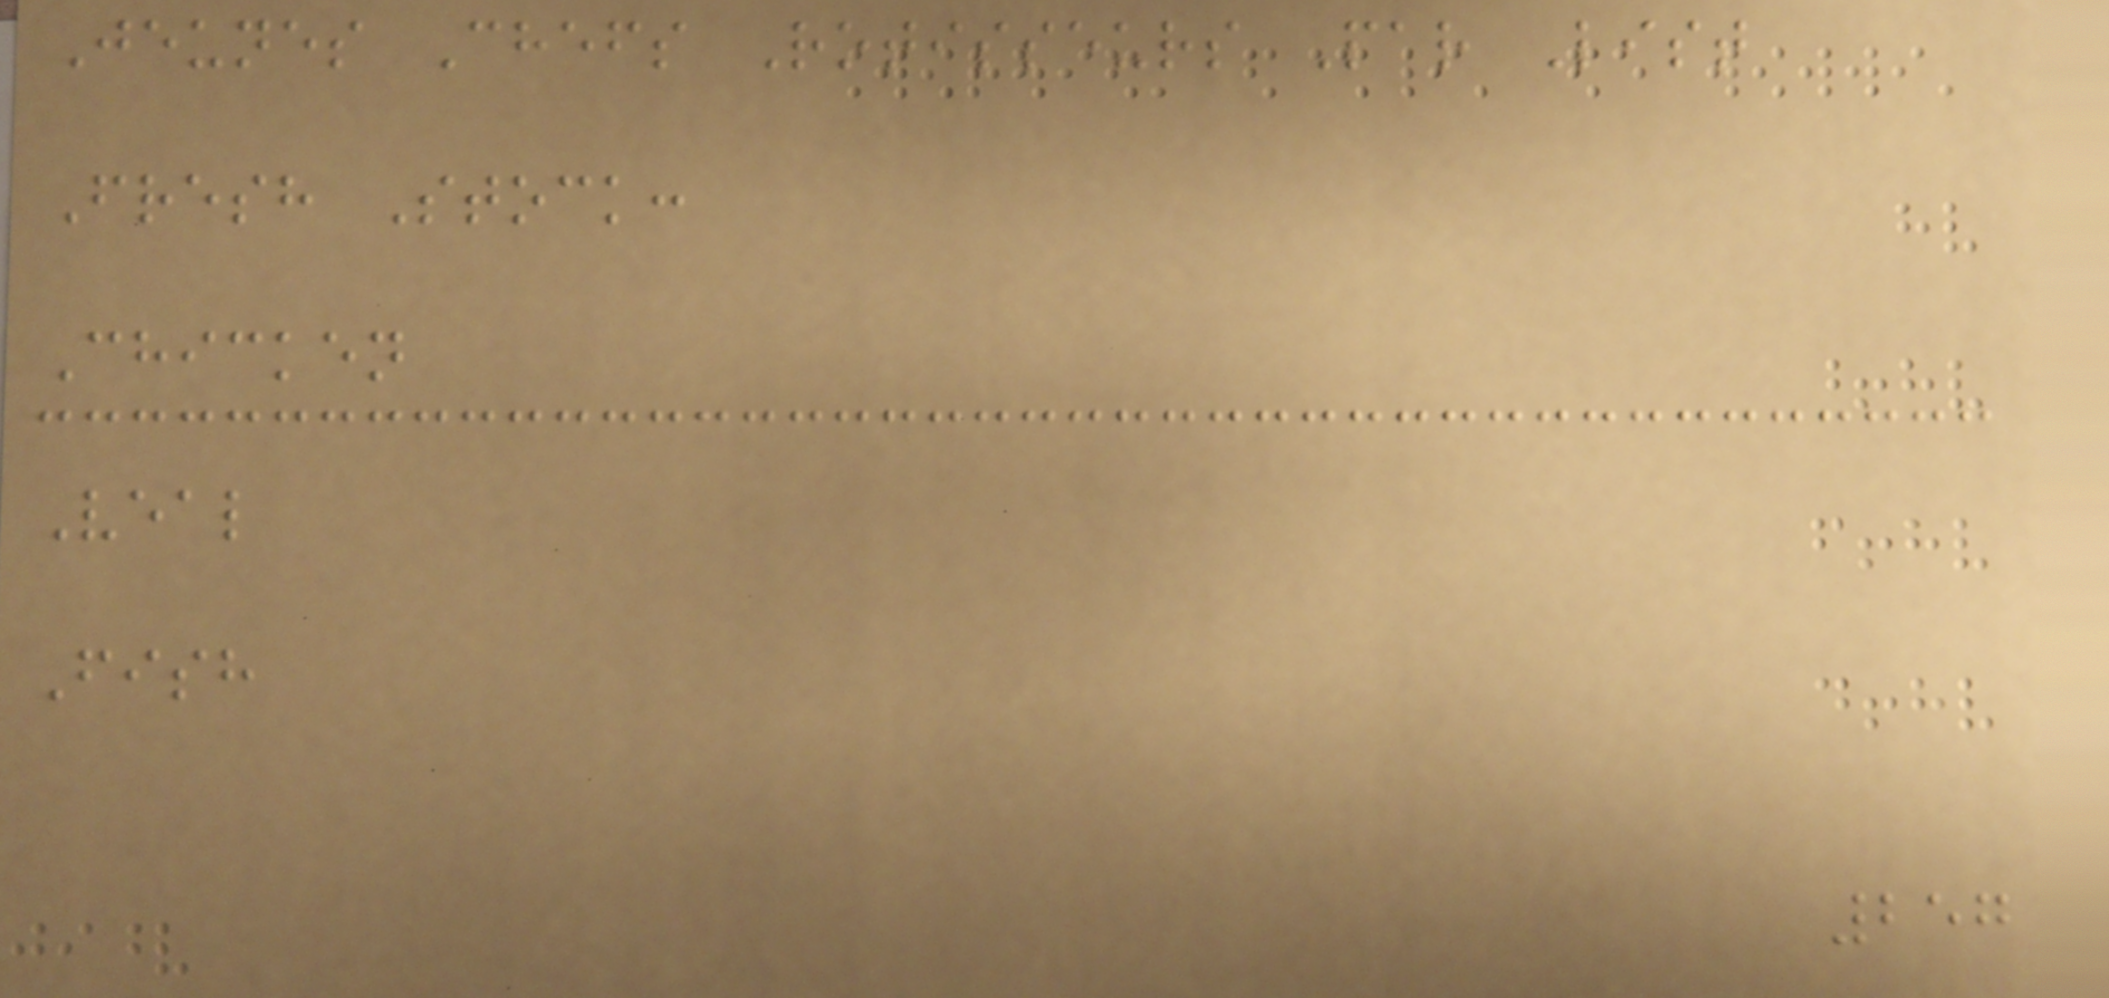Jeunes Chefs Rotisseurs Par List
Fresh Stock:
Chicken
Veal
Fish
257
